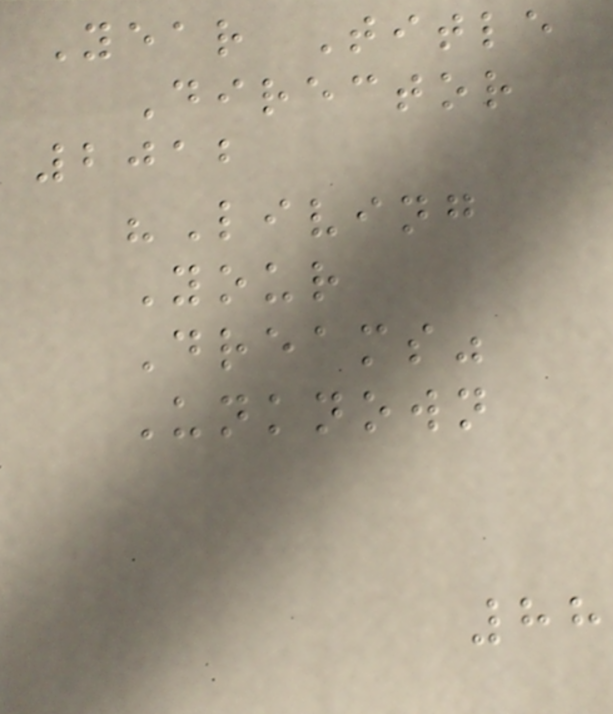Year Title
Director
2012
"Living
Your
Dreams"
Unknown
88
